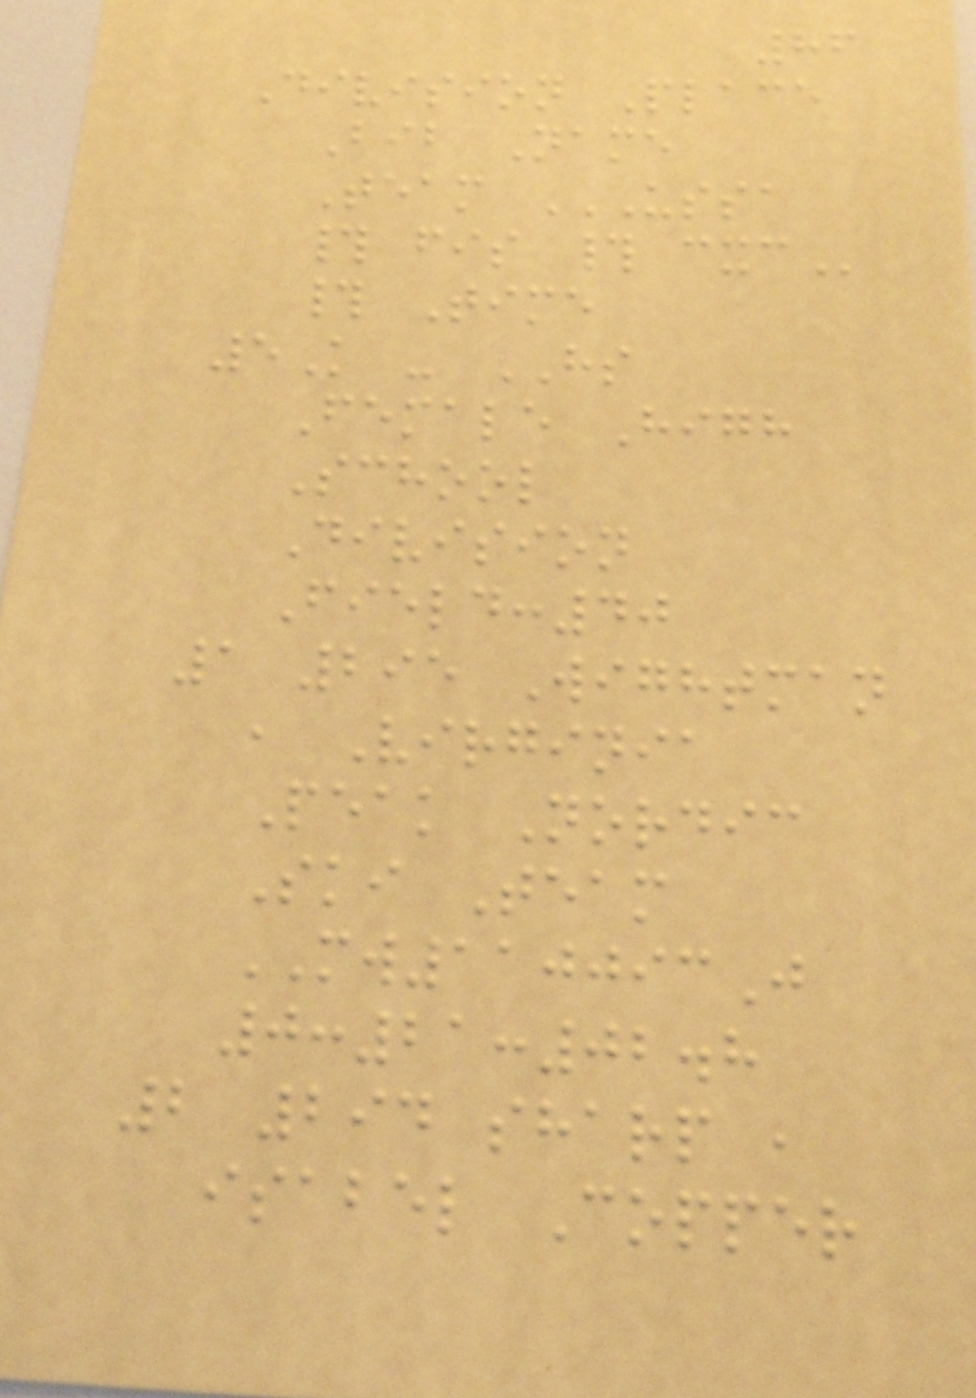86
Division Place
Bib Name
Team USSA
# FIS # CXC
# Time
5K - HS
Female High
School
Division
Field:40
1 295 Wightman
, Virginia
Peak Nordic
Ski Team
MW110093J
0:21:02.8
2 294 sharp ,
isabel Copper
